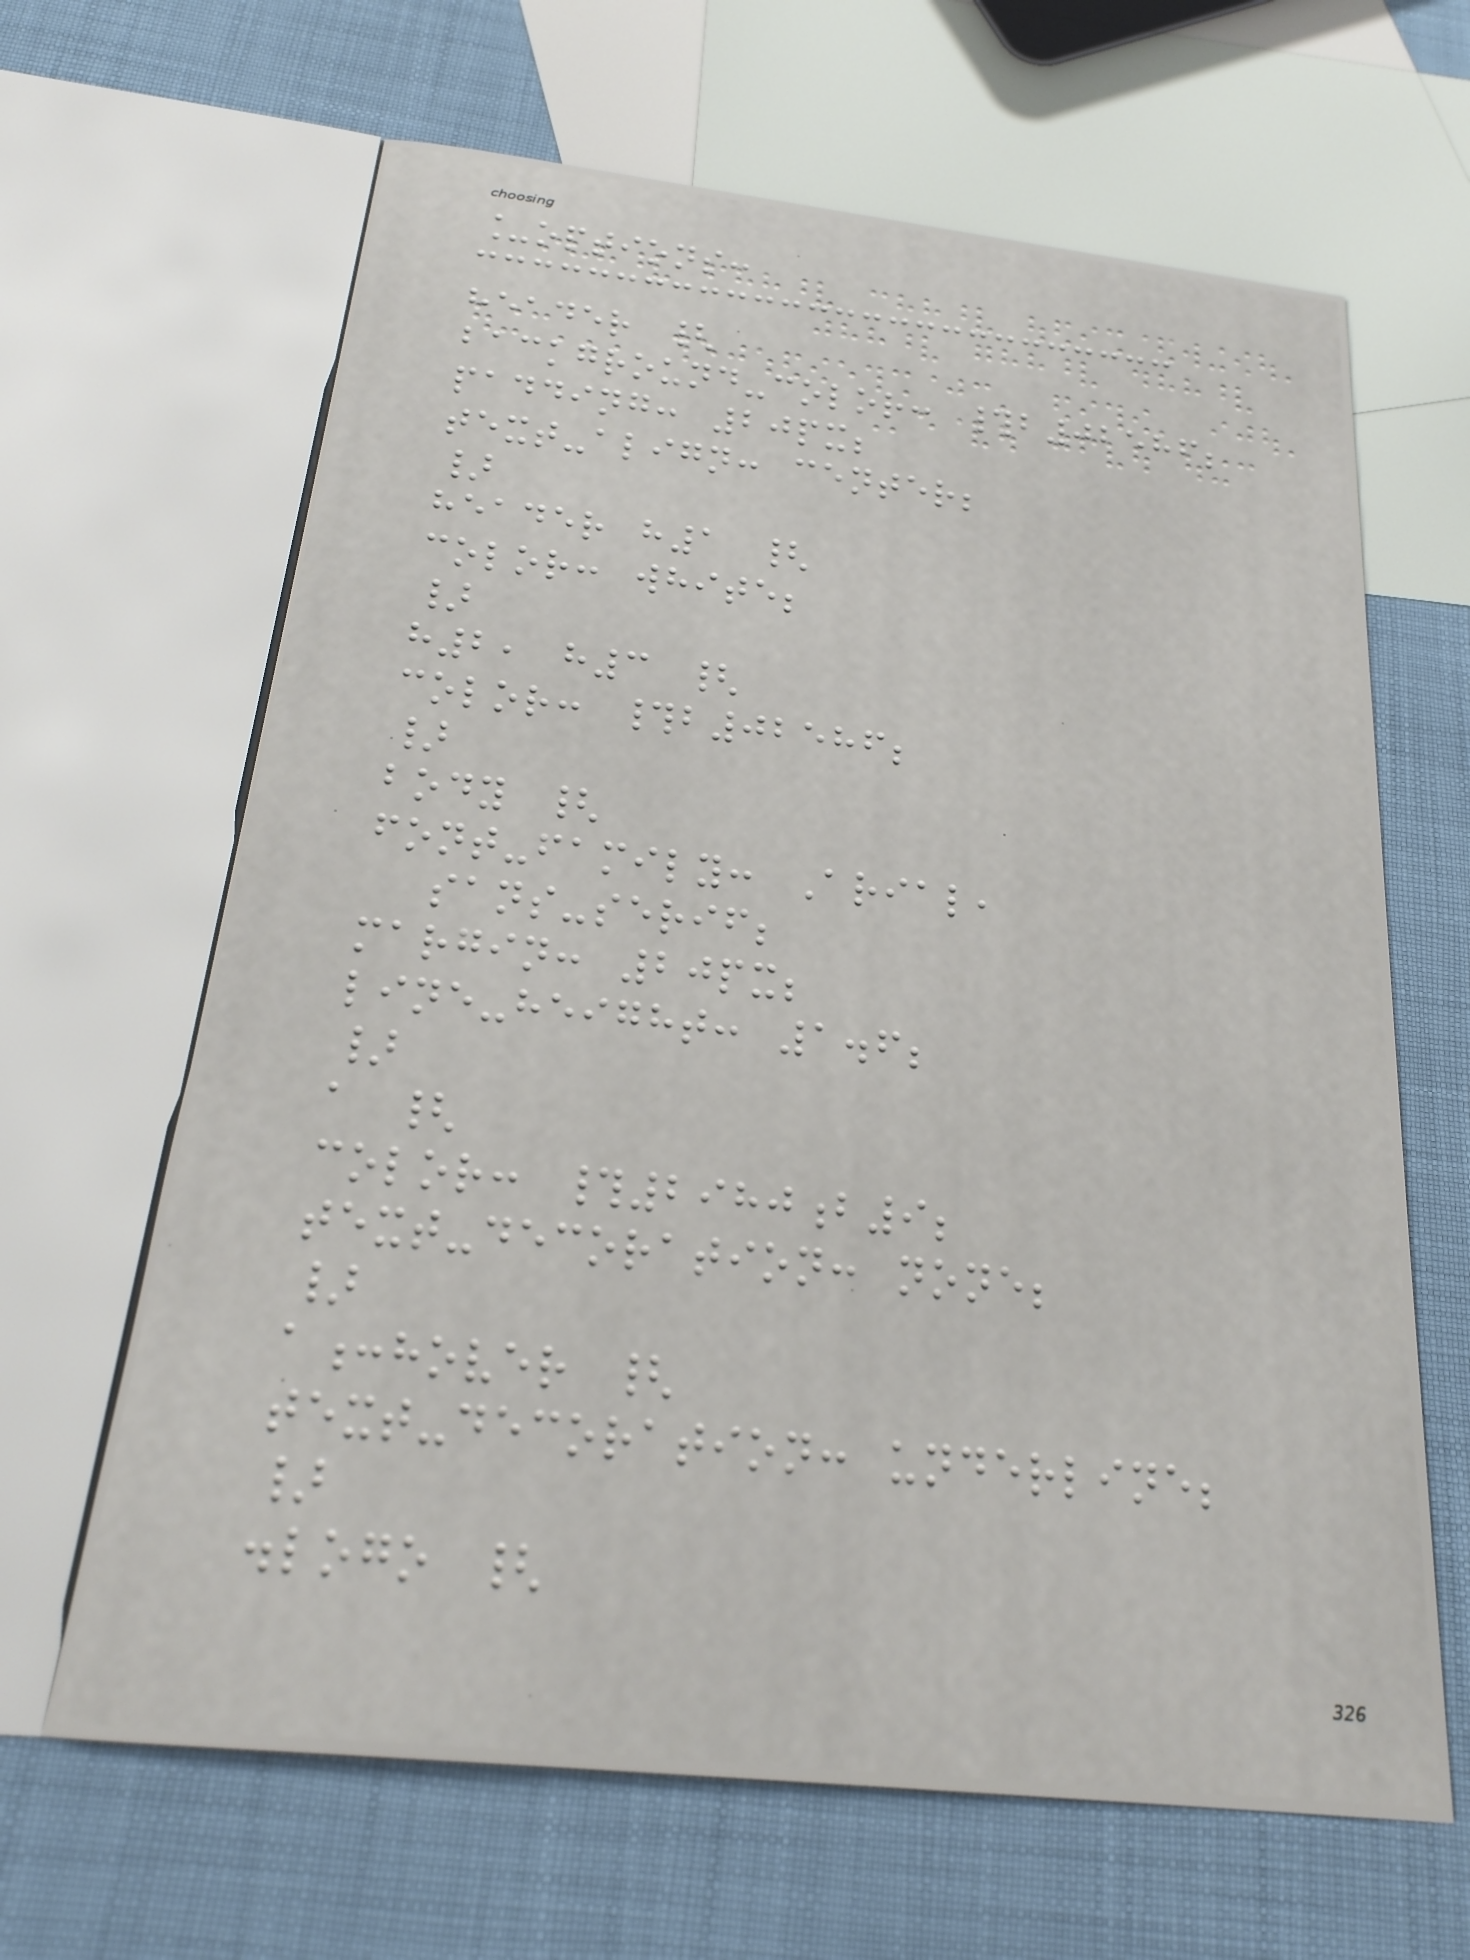_options:
header {
background-color: #b02586;
padding: 20px;
text-align: center;
}
header h1 {
color: white;
}
h2, h3 {
color: #b02586;
}
body {
font-family: Arial,
sans-serif;
margin: 20px;
line-height: 1.6;
}
a {
color: #2980b9;
text-decoration: none;
}
a:hover {
text-decoration: underline;
}
.logo {
